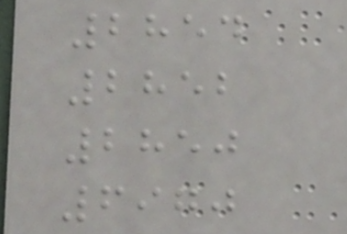2854
2852
2850
6970
